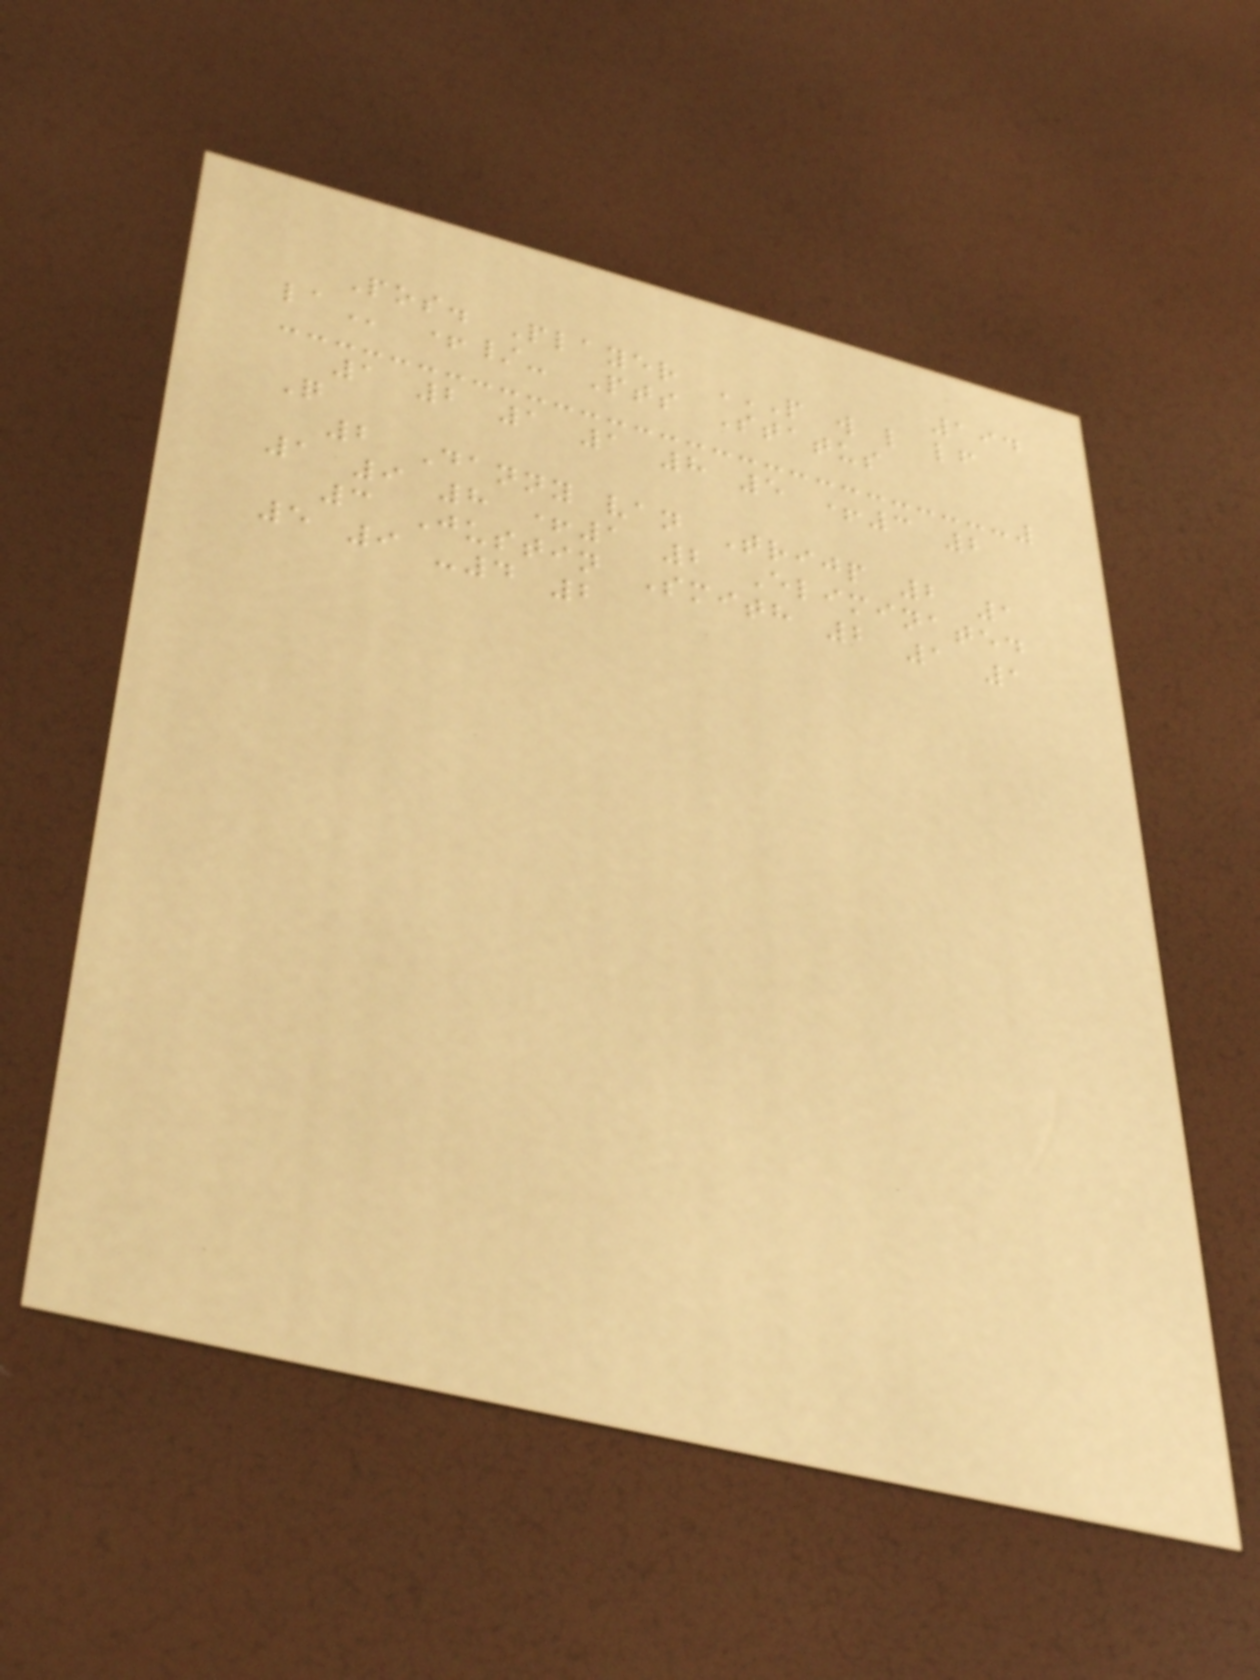194
Pos. Player P W L LF
LA +/- Pts Status
1 2 1 1 8 5 +3 2
Q
2 Danny van Trijp 2 1
1 9 8 +1 2 Eliminated
3 Justin Smith 2 1 1
5 9 -4 2
